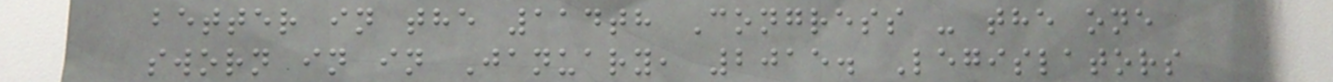better in the 114th Congress - the one
sworn in in January, 2015. Legislators
